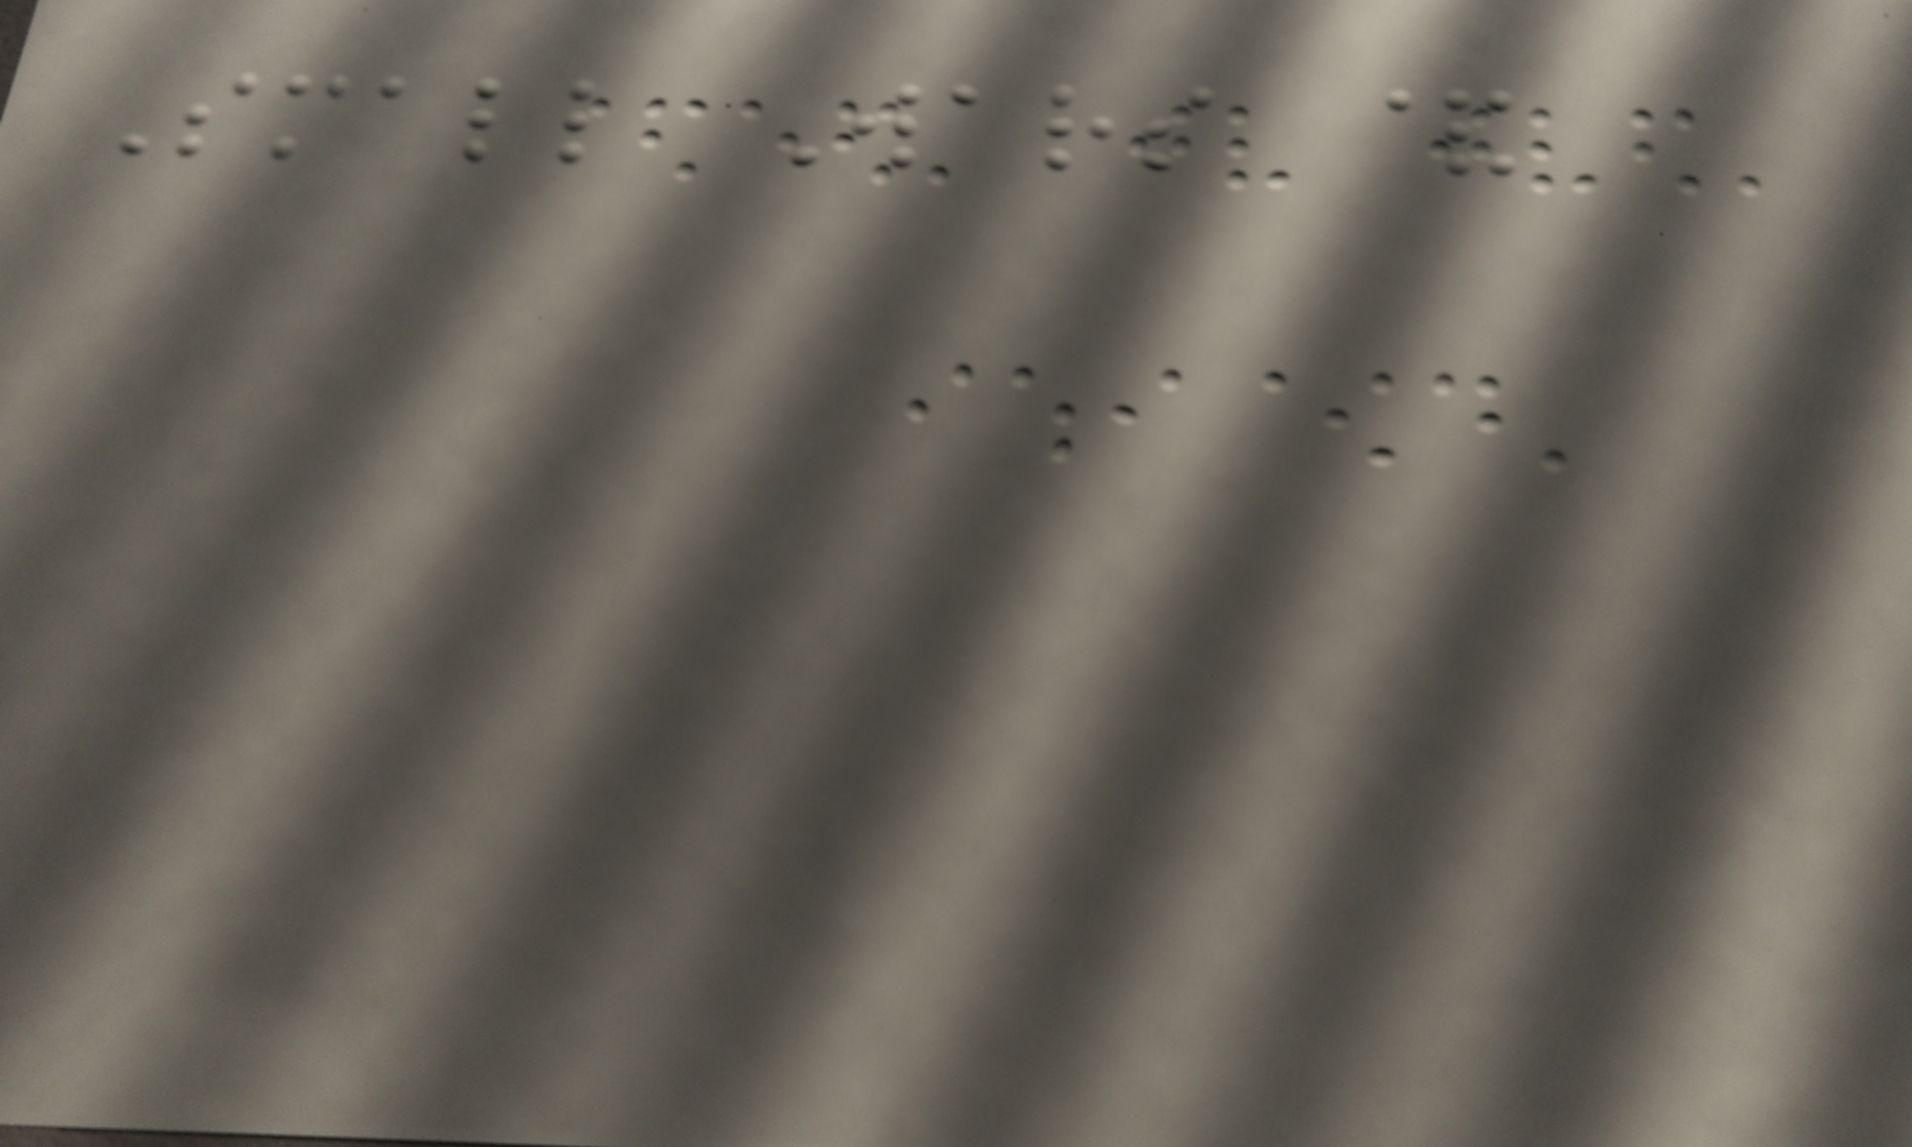Small Wars &
